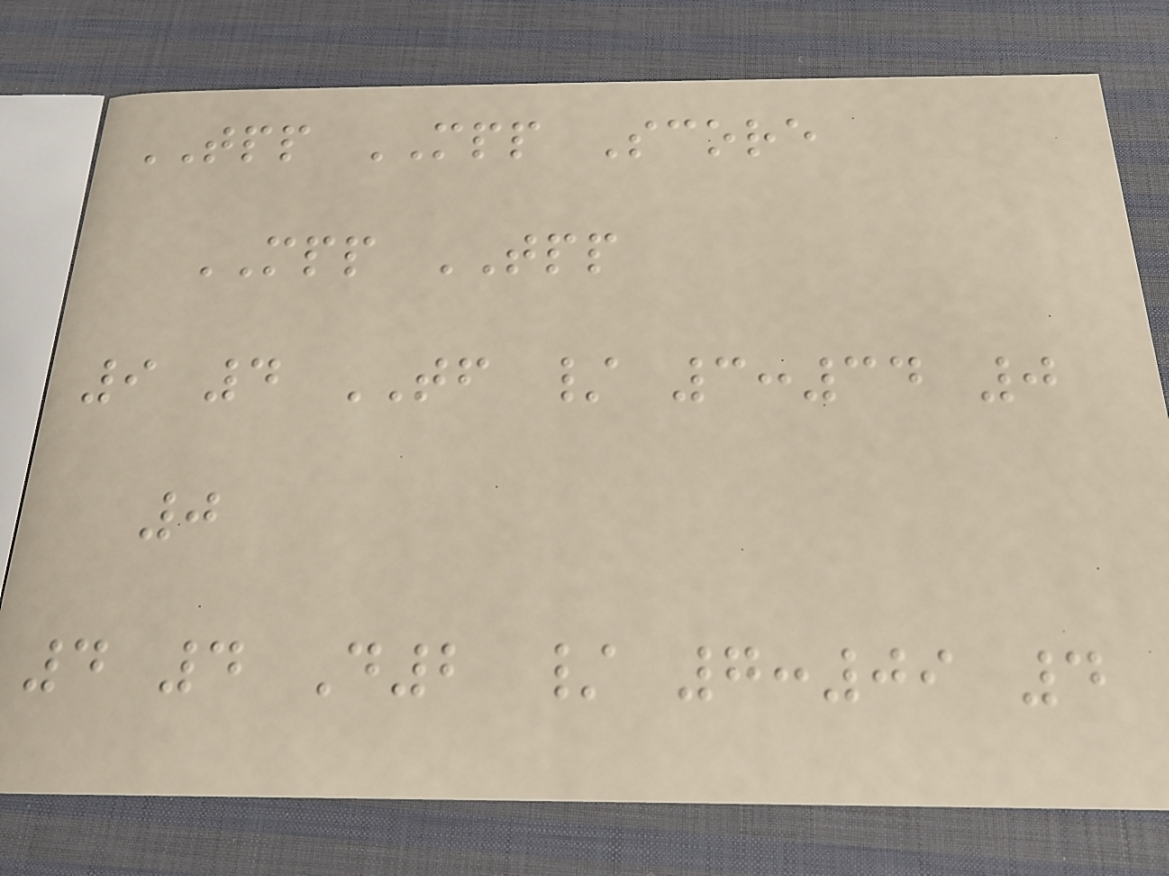TPP MPP Score
MPP TPP
9 4 TF / 3:34 0
0
4 4 D2 / 7:09 4
